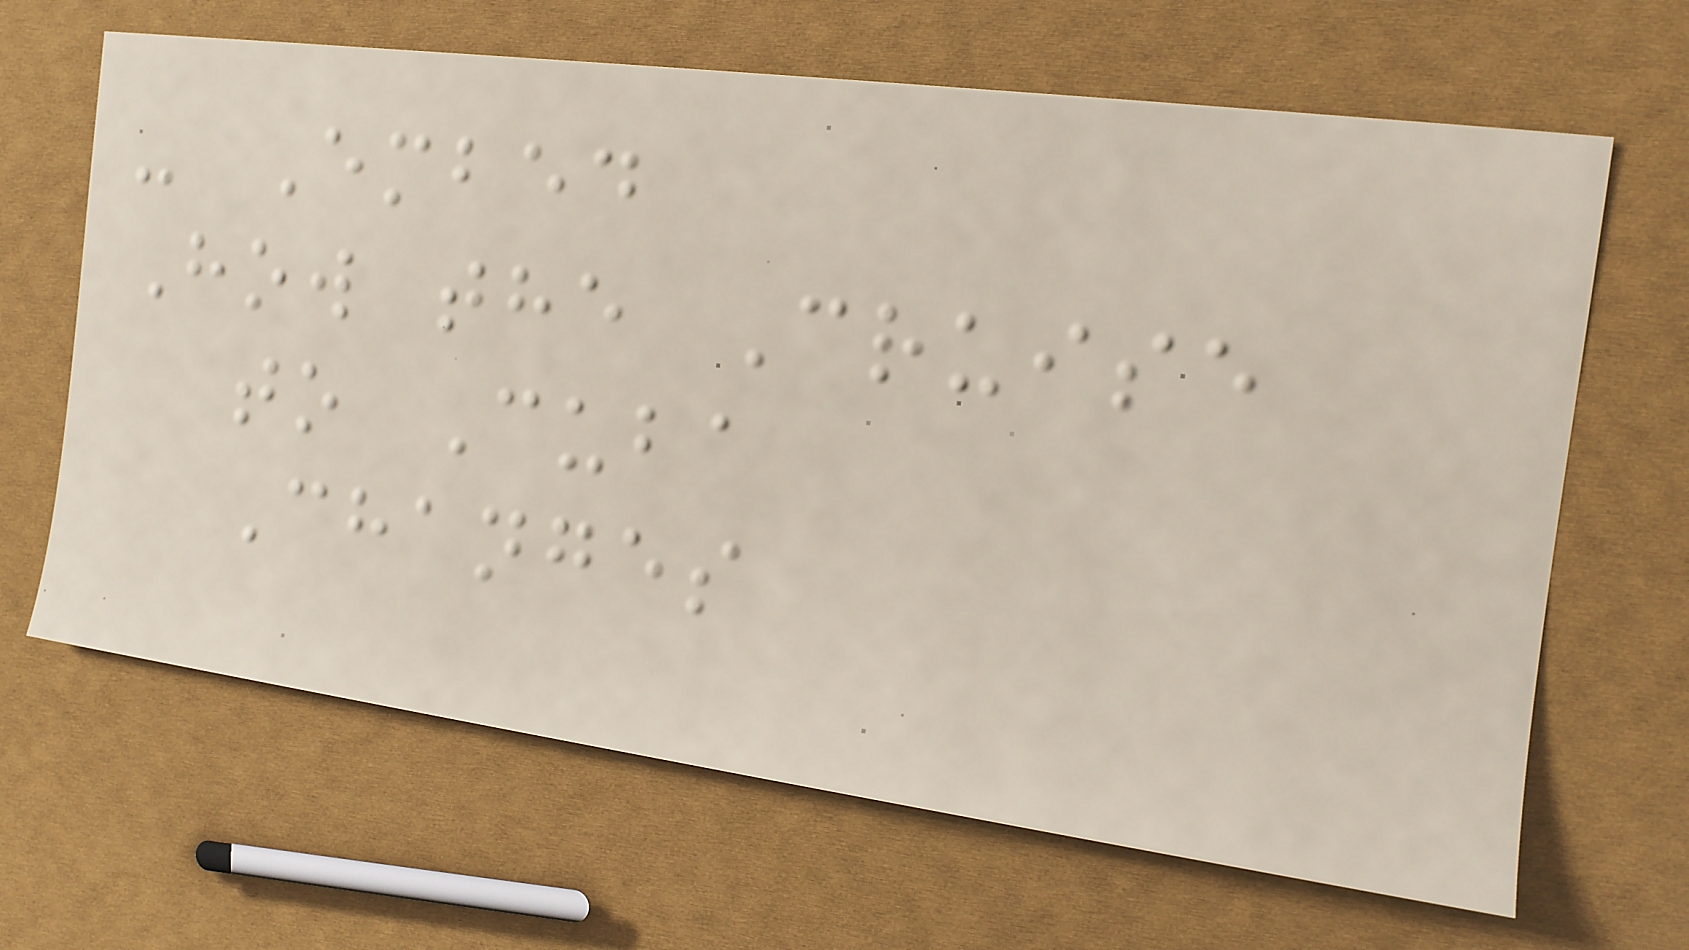- Embed
How the Cruise
to Cuba
Changes
